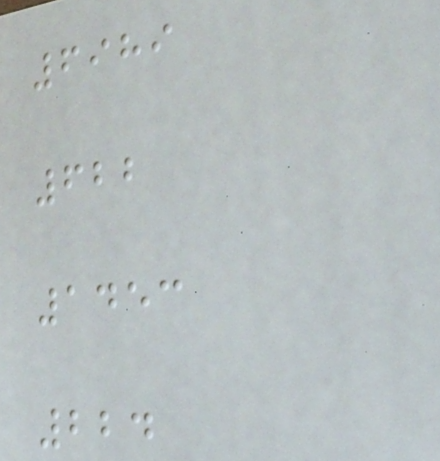6989
622
1453
224
